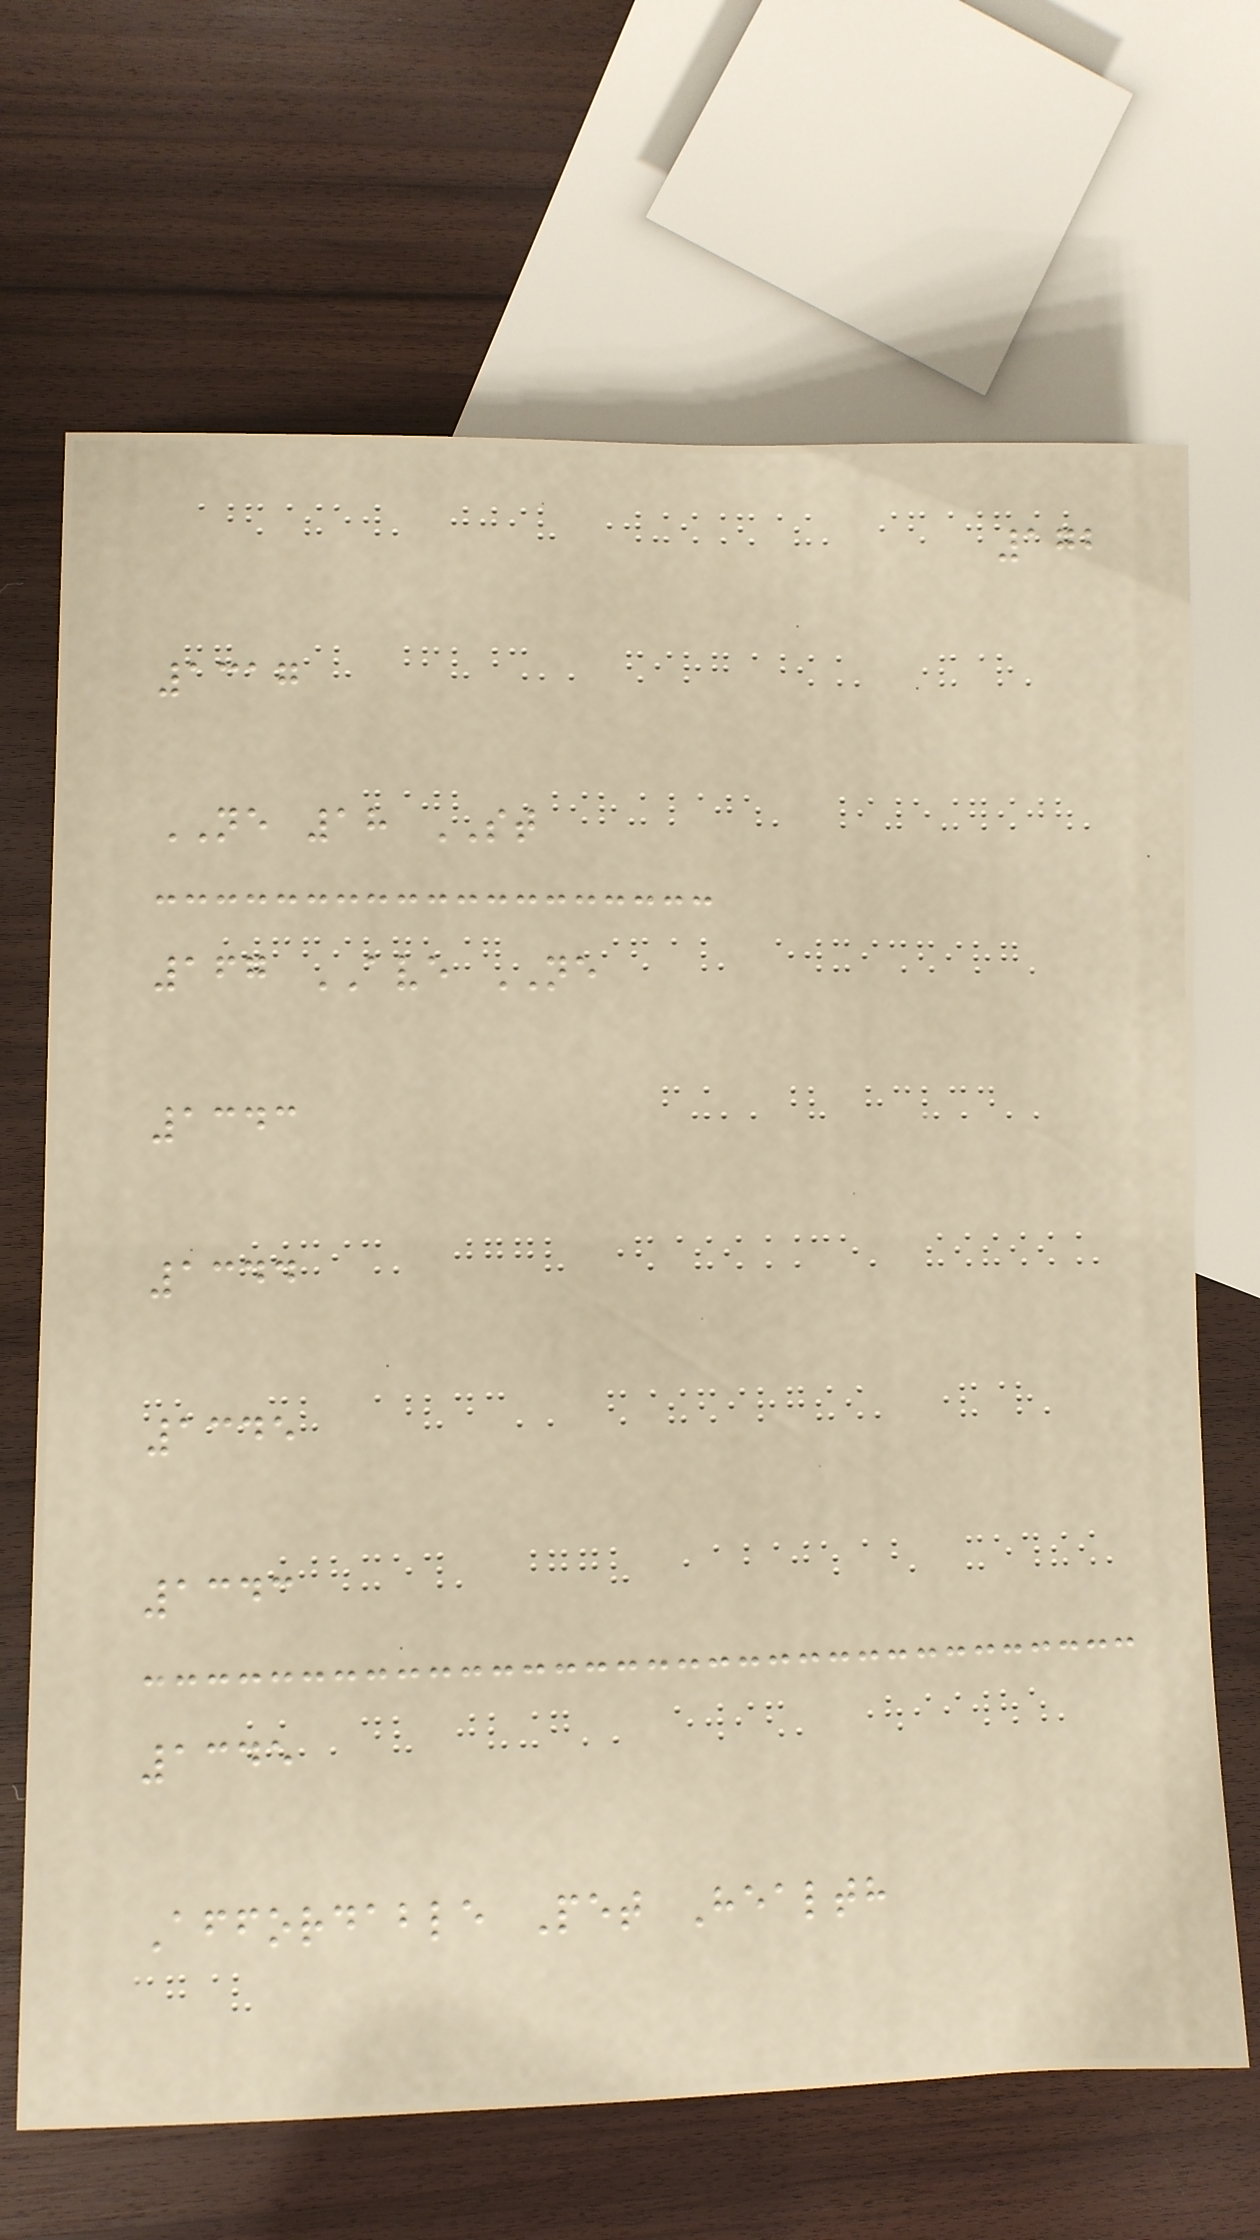172
1317
NE 18 ST
167 AVE NE
1343
1344
1345
1343
1345
Affordable Pet Health
